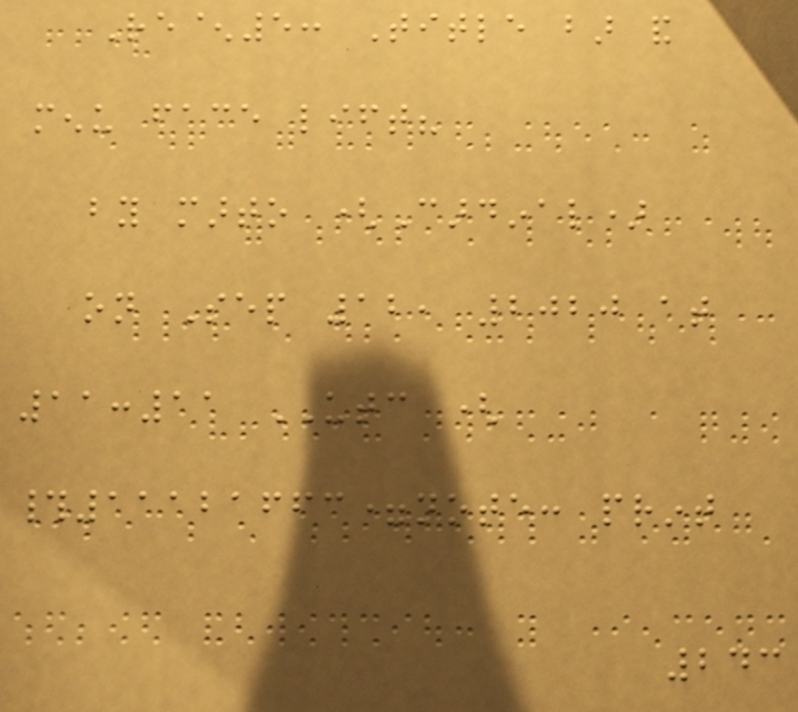Re^5: Title bar and
menu face lift?
by marto (Cardinal)
on Sep 12, 2020 at
11:11 UTC (
#11121663=note: print
243
